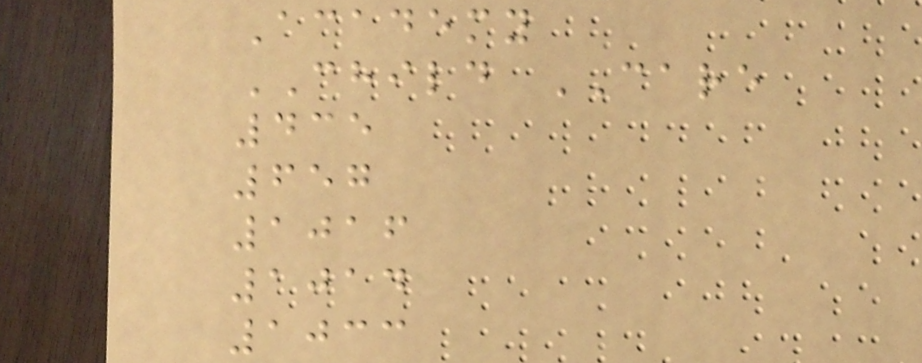Academy
CHILD CARE
435
657
1016
1014
1033
